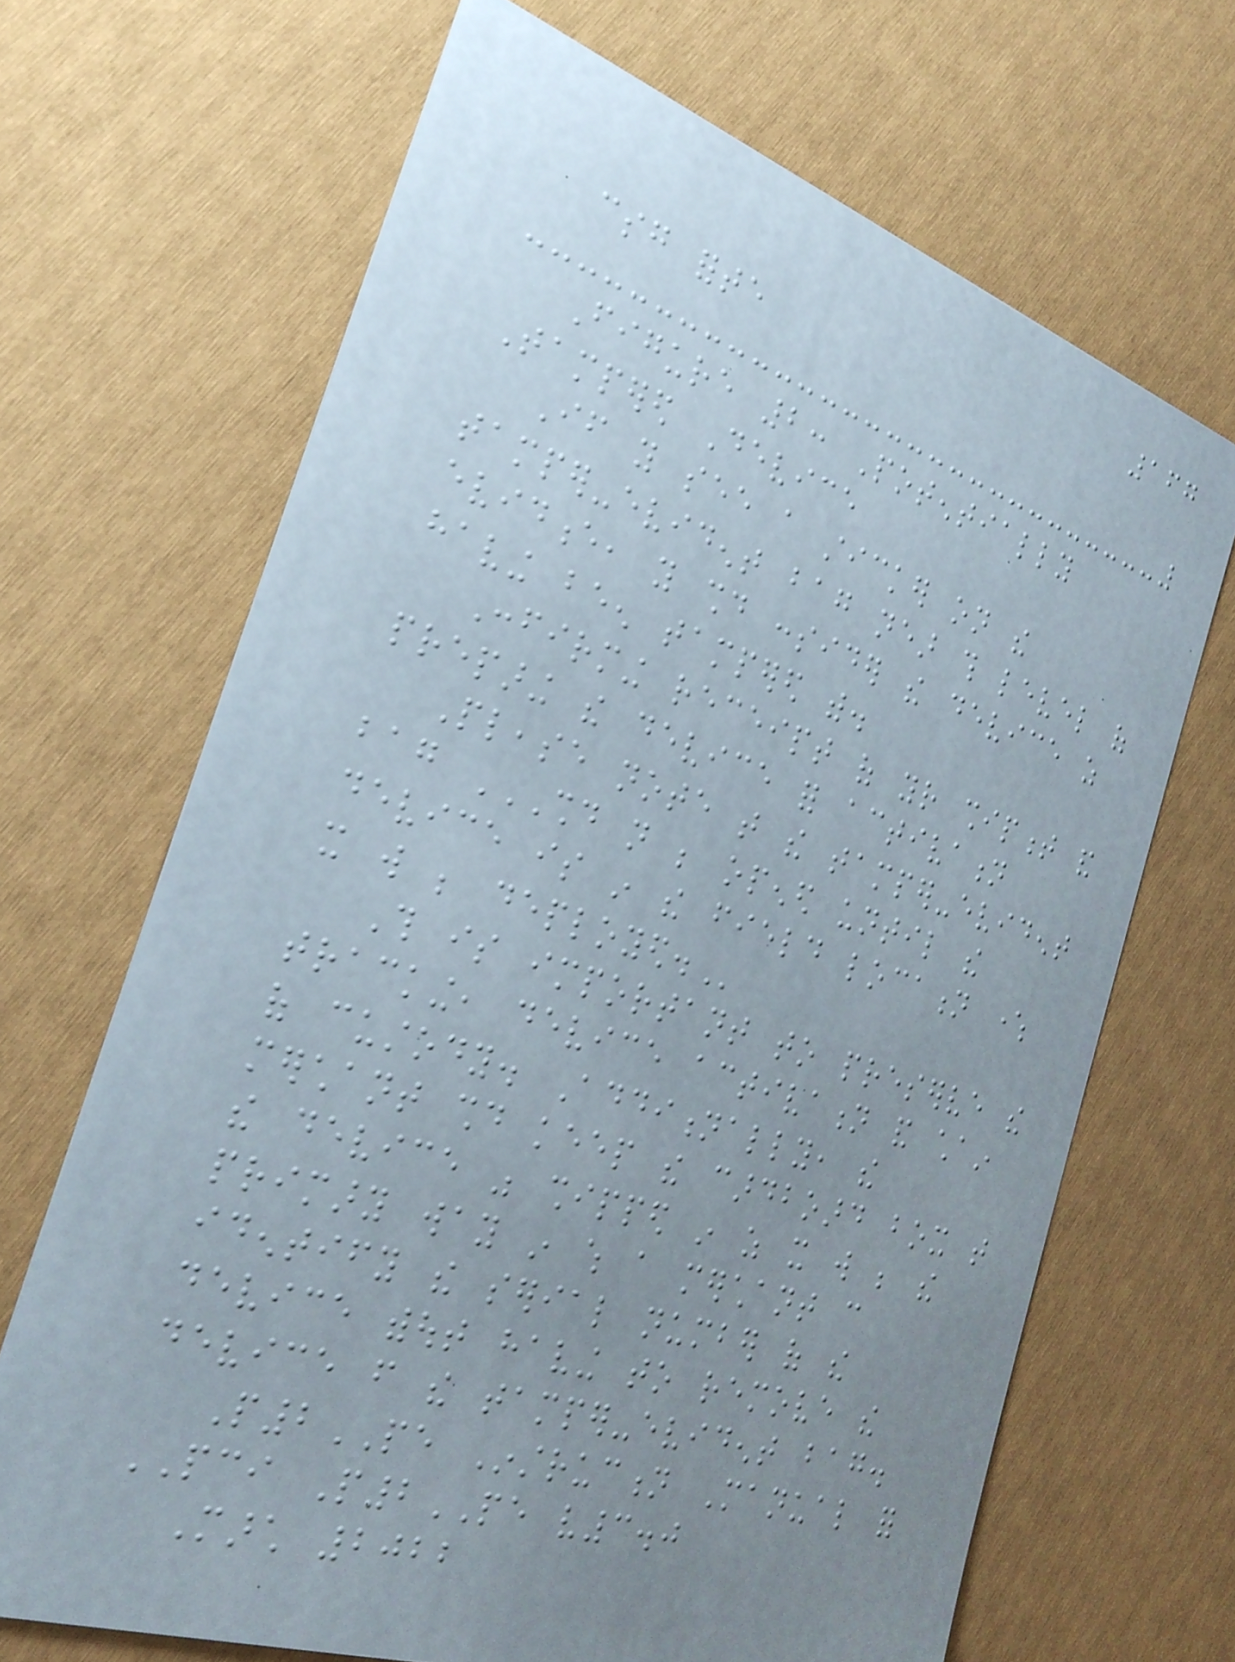167
csg forte
Figure 2: Potentially
Tampered Device
If you see a sticker on the
tamper-evident bag near this level of
evidence, you should consider the device as
having been tampered with.
Confirming receipt of your shipment and
preparing the device for activation
Please note that the tamper-evident
bag SHOULD NOT BE OPENED UNTIL THE
DEVICE IS IN THE FIELD LOCATION WHERE
IT WILL BE DEPLOYED.
This is important to preserve the
tracking, device activation and chain
of custody. Additionally, the
merchant should keep the cardboard box that
the device was shipped in as it will be the
primary way in which a merchant can
identify the serial number of the
device without having to remove the
device from the tamper-evident bag.
P2PE Instruction Manual for
PCI P2PE v3.0
March 2022
